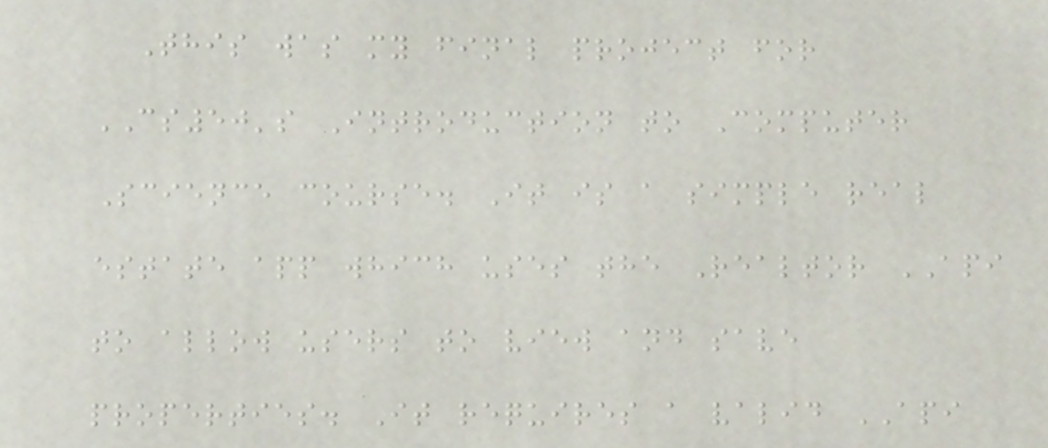This was my final project for
CS50's Introduction to Computer
Science course. It is a simple real
estate app which uses the Realtor API
to allow users to view and save
properties. It requires a valid API
